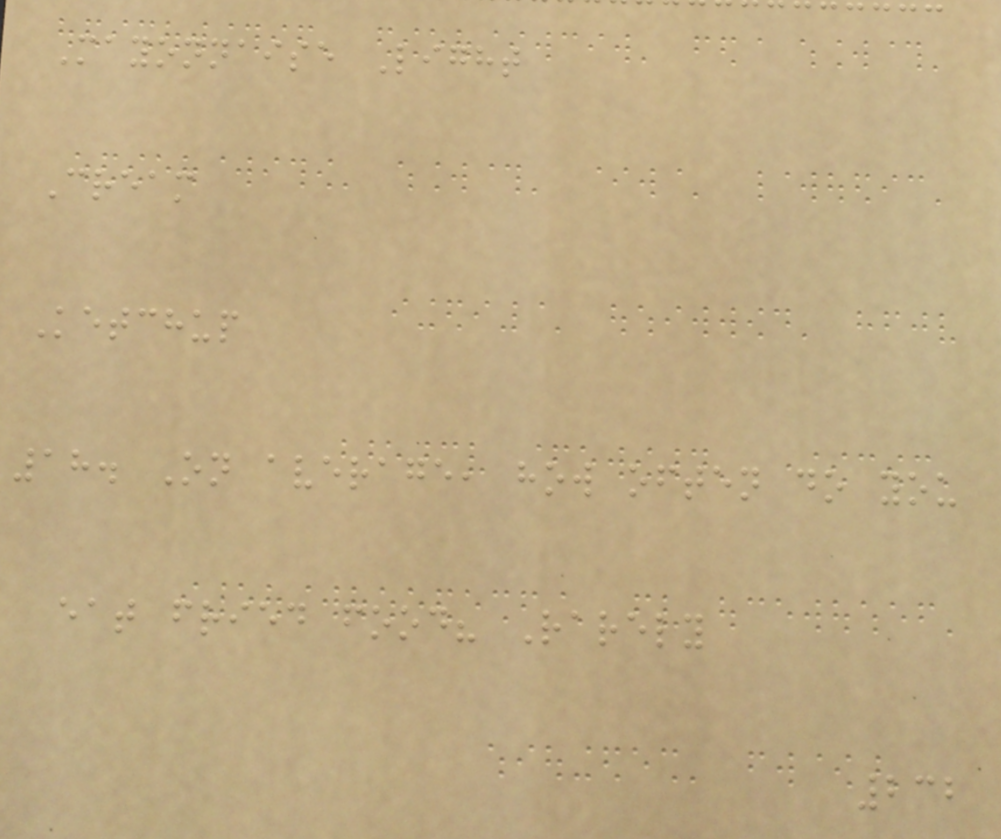Mayonnaise Light
Cream
Ketchup
18. On average, how often do you
eat fried food? Rarely
232
